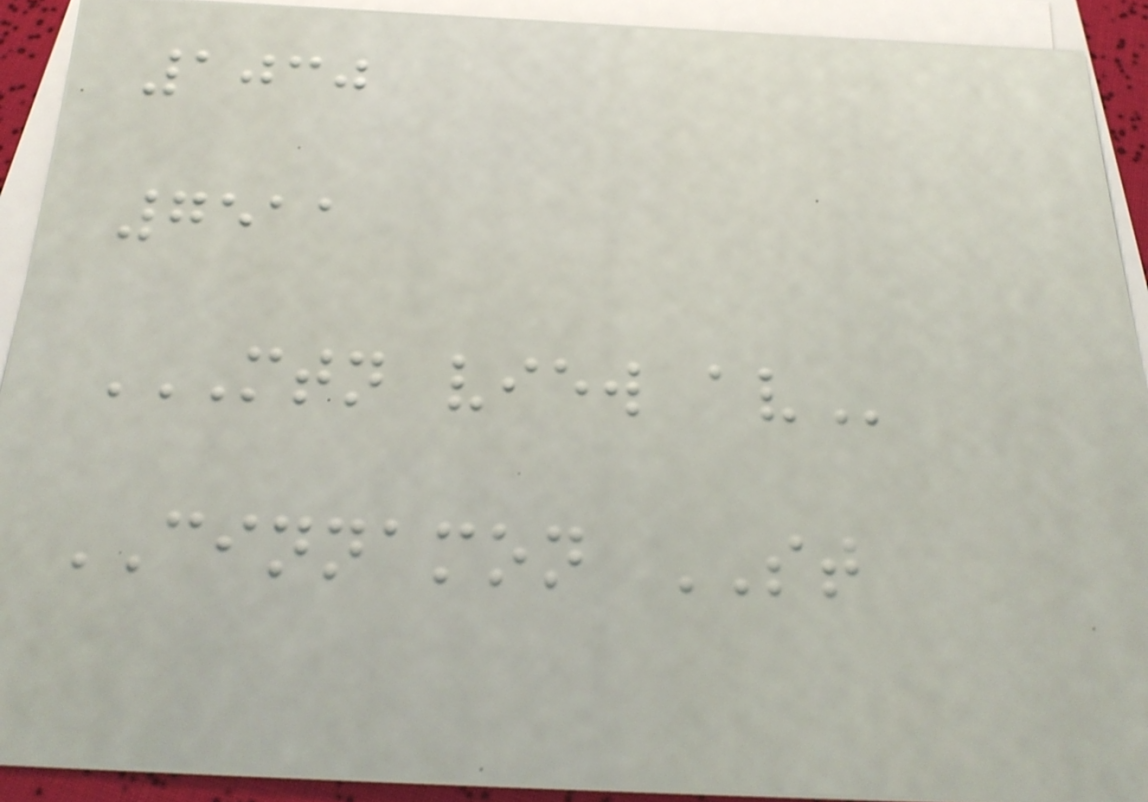1030
7511
MTN VIEW AV
CINNAMON ST
